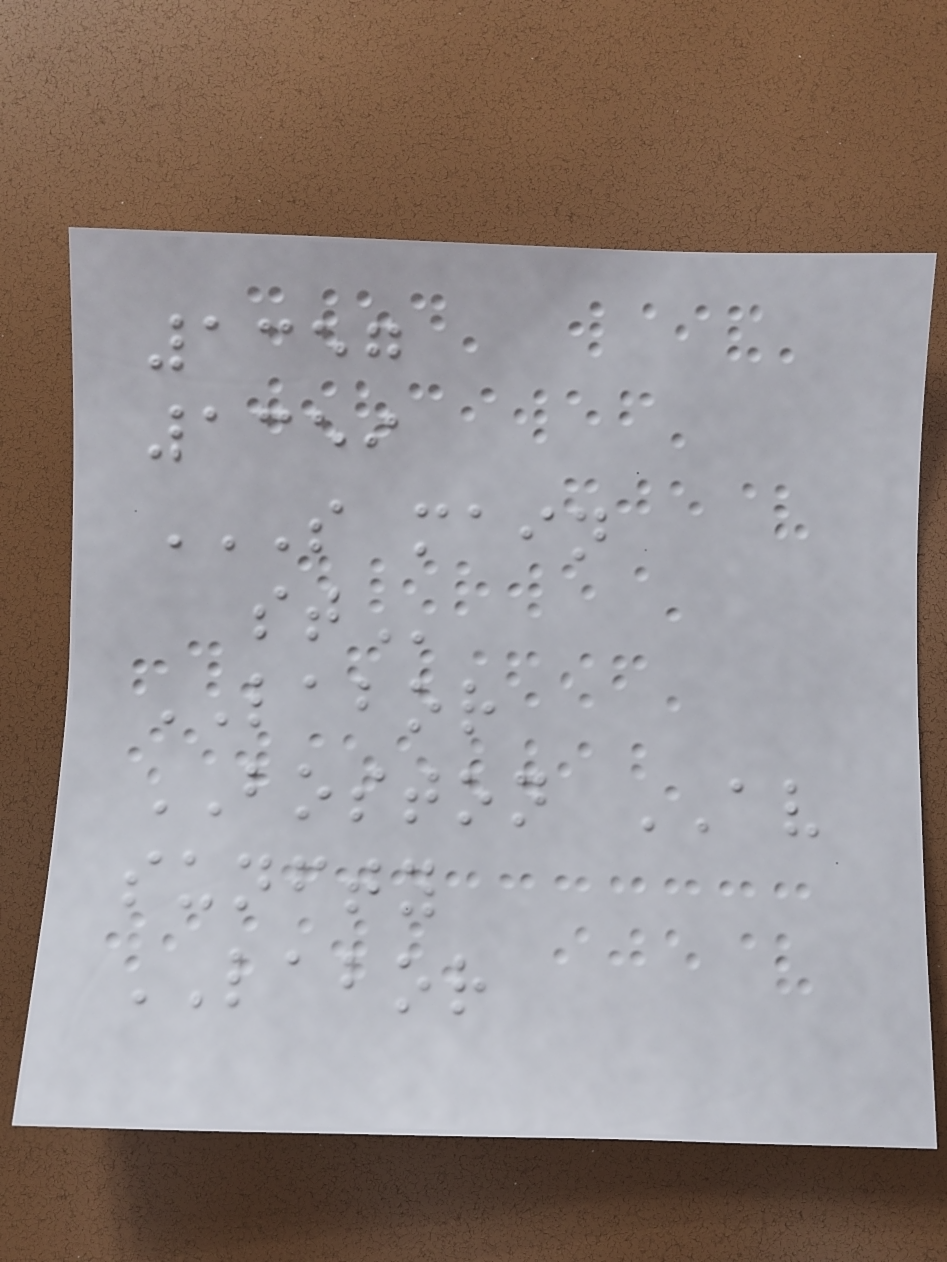1357
1359
S MAIN
ST
LABOR
BOSTON AV
sunfty
LABOR
